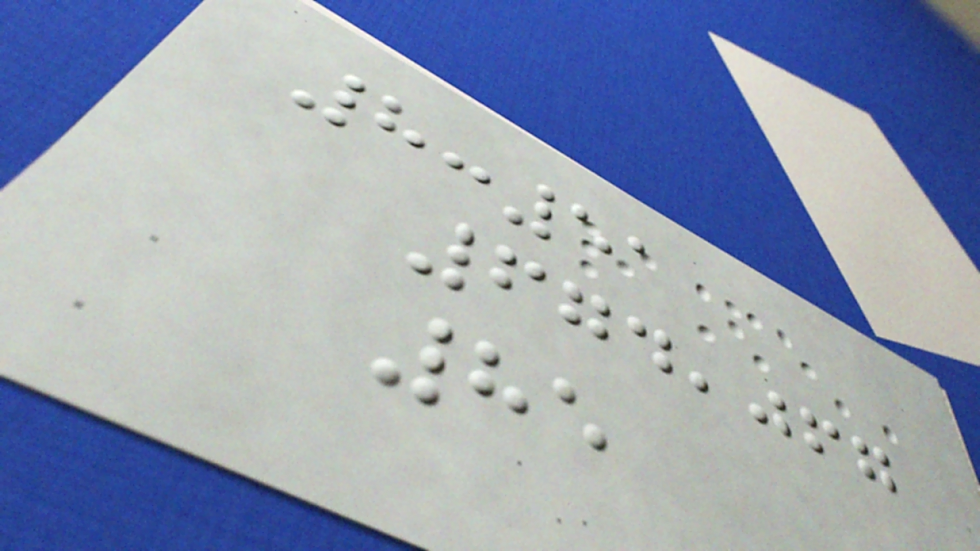8:51
674,067
85
